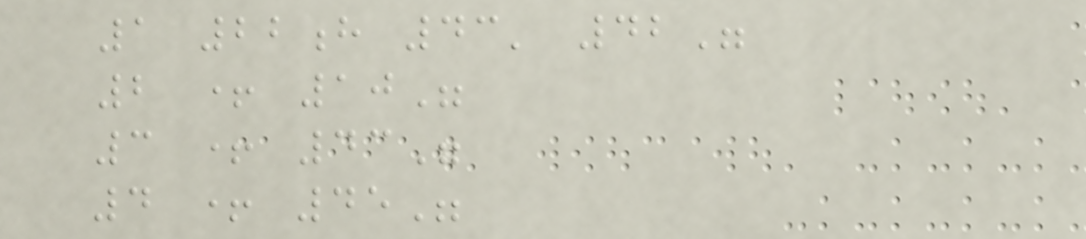1 22h 43' 42"
2 + 10"
3 + 43"
4 + 45"
